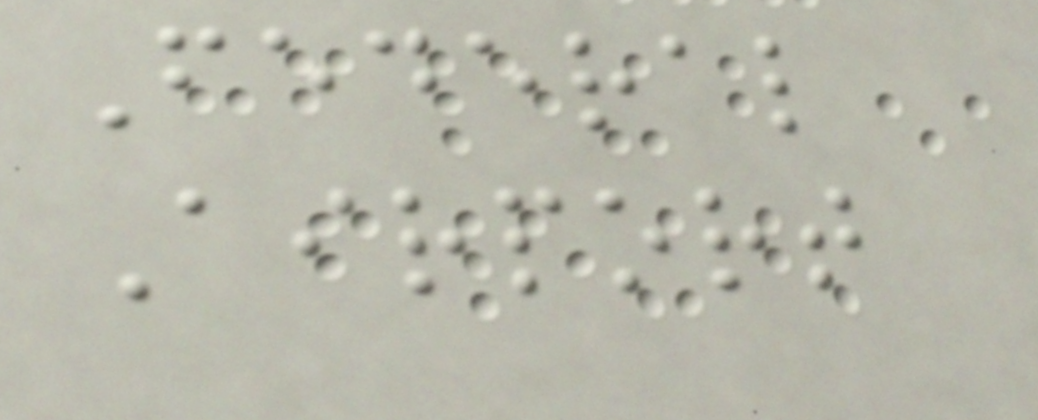Federal
Airport
